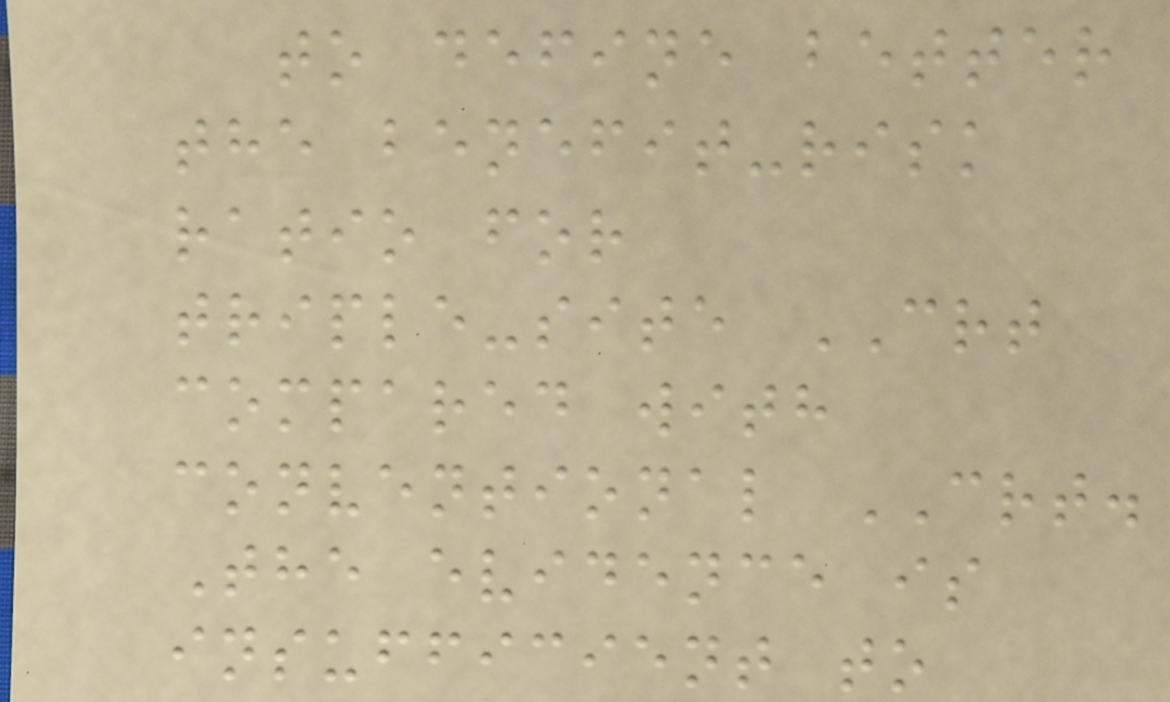to define better
the benefit-risk
ratio for
triple-site CRT
compared with
conventional CRT.
The evidence is
insufficient to
